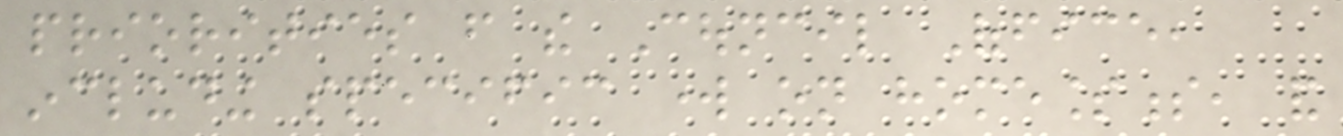priorities from the Council Office,
including specific work on homelessness, and
